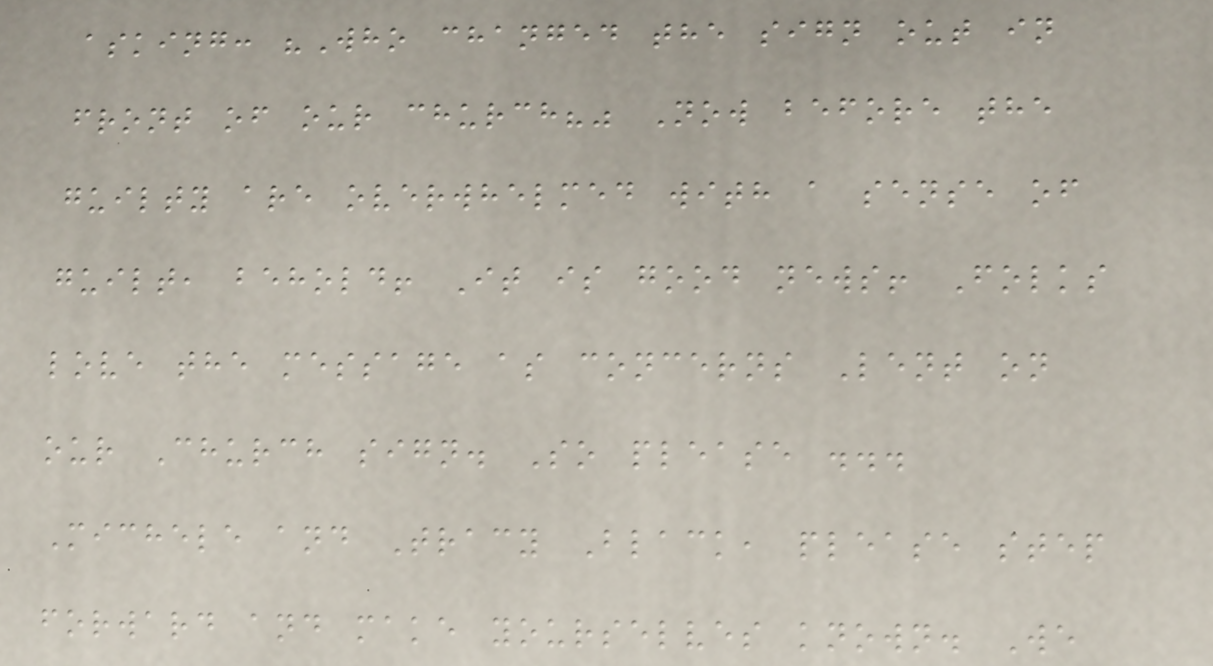asking: "Who changed the sign out in
front of our church?" Now before the
guilty are overwhelmed with a sense of
guilt, behold! It is good news! Folks
love the message as concerns Lent on
our Church sign. So please ...
Michele and Tracy Black, please step
forward and make yourselves known. We
